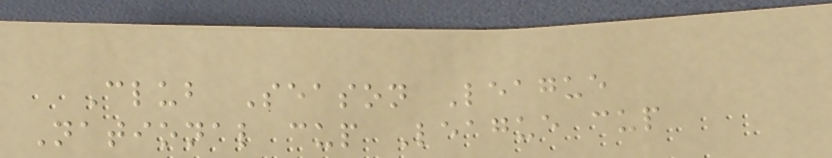Club Season League
National cup League cup
